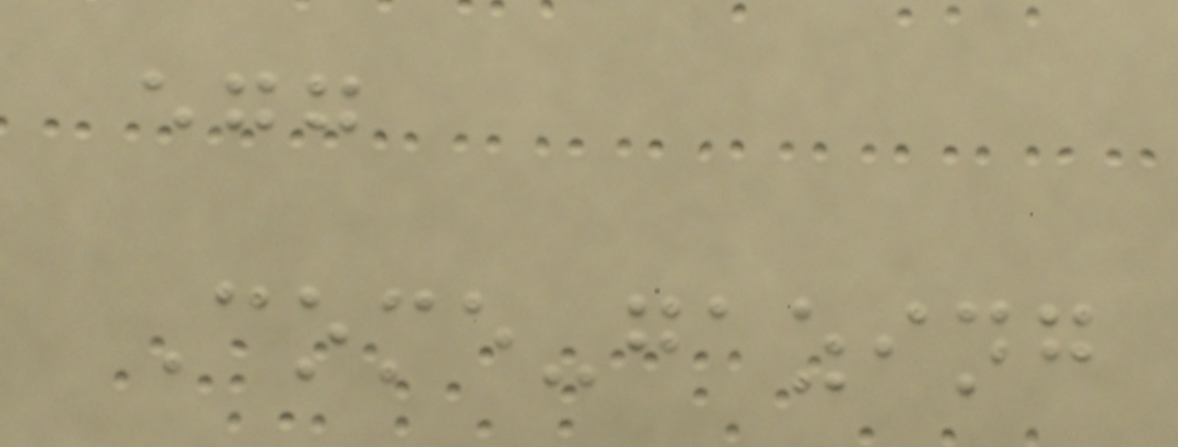egg
Come-gazing
